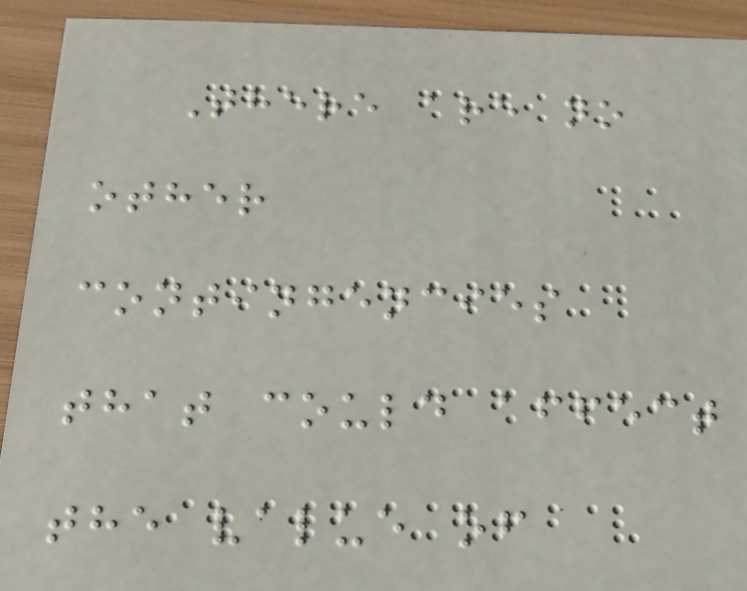There are no
other
contingencies
that could affect
the value of
